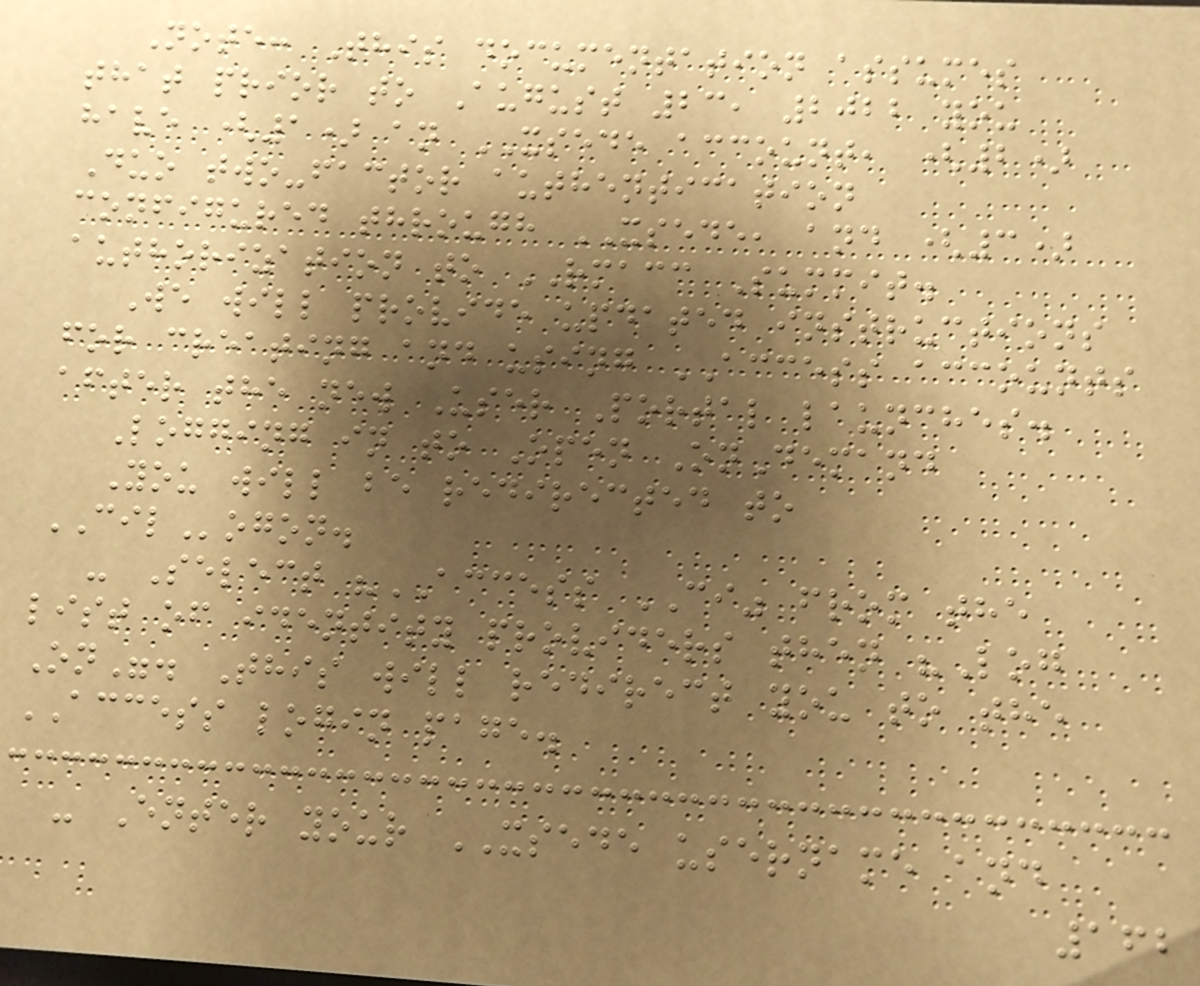Note: This documentation assumes
that prior to August 23, 2022 you
have (1) an XSEDE account, (2)
Duo two-factor authentication
configured through XSEDE, and (3)
authorization to RMACC Summit.
We will provide updated instructions
for creating and using ACCESS accounts
after the new User Portal launches.
Logging in to Open OnDemand
You will be redirected to
CILogon.
- Select "ACCESS CI" from the
list of identity providers then "Log
On". This will redirect you to the
ACCESS login page.
- Enter your XSEDE username and
162
